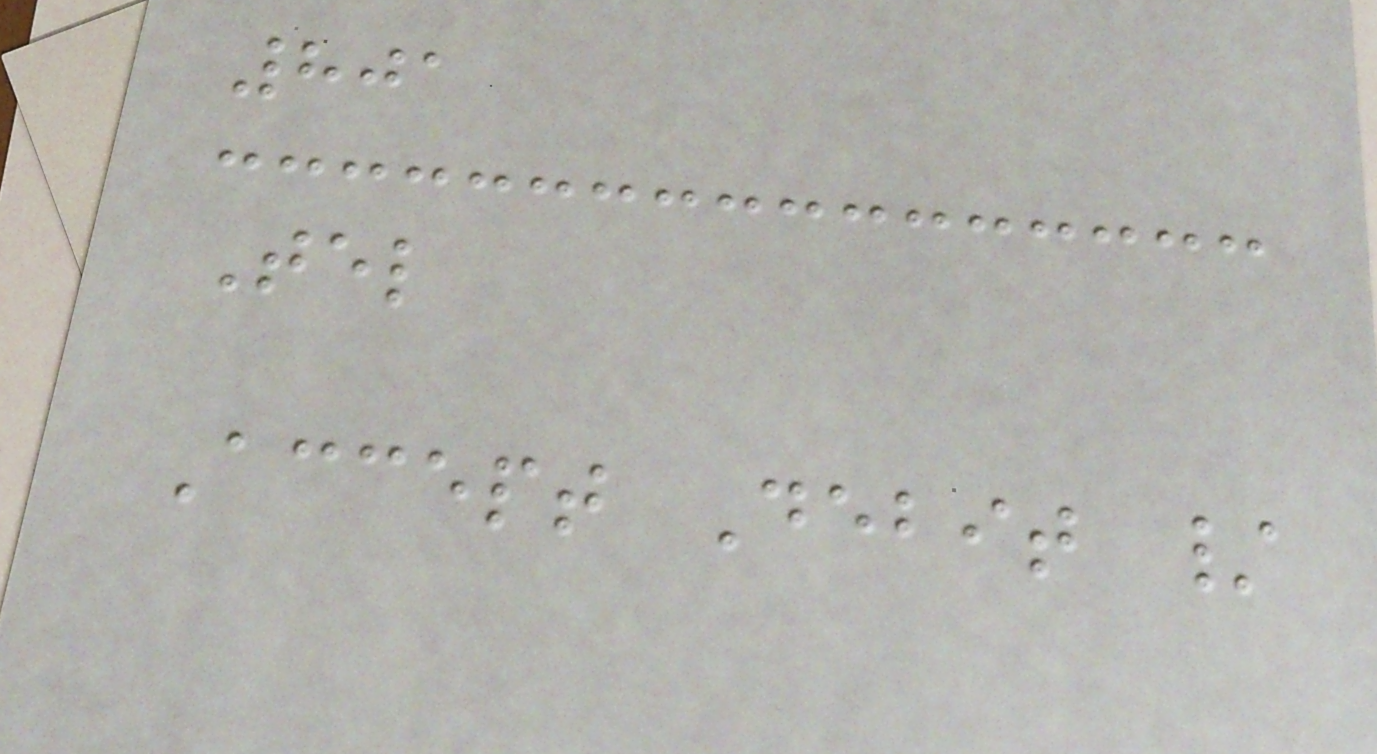801
Tel
Accept Debit /
